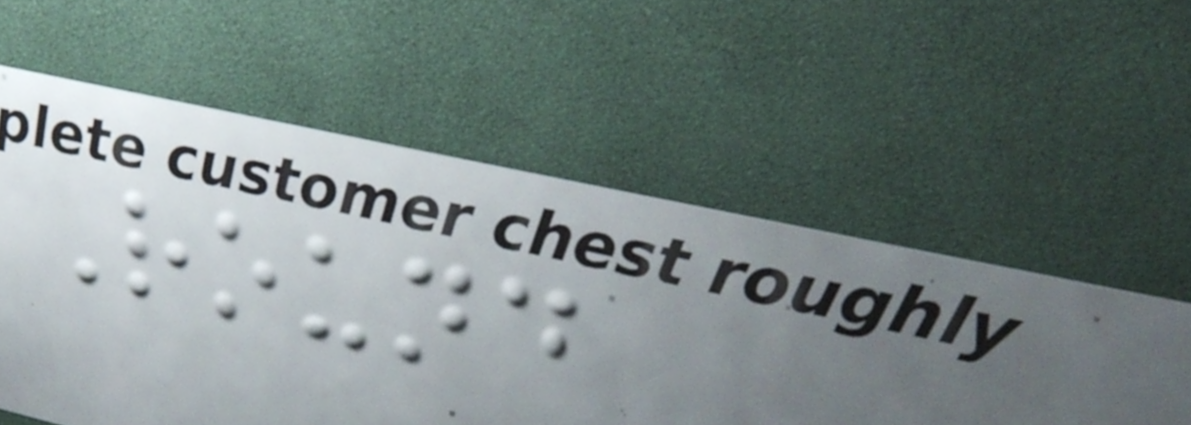Round
